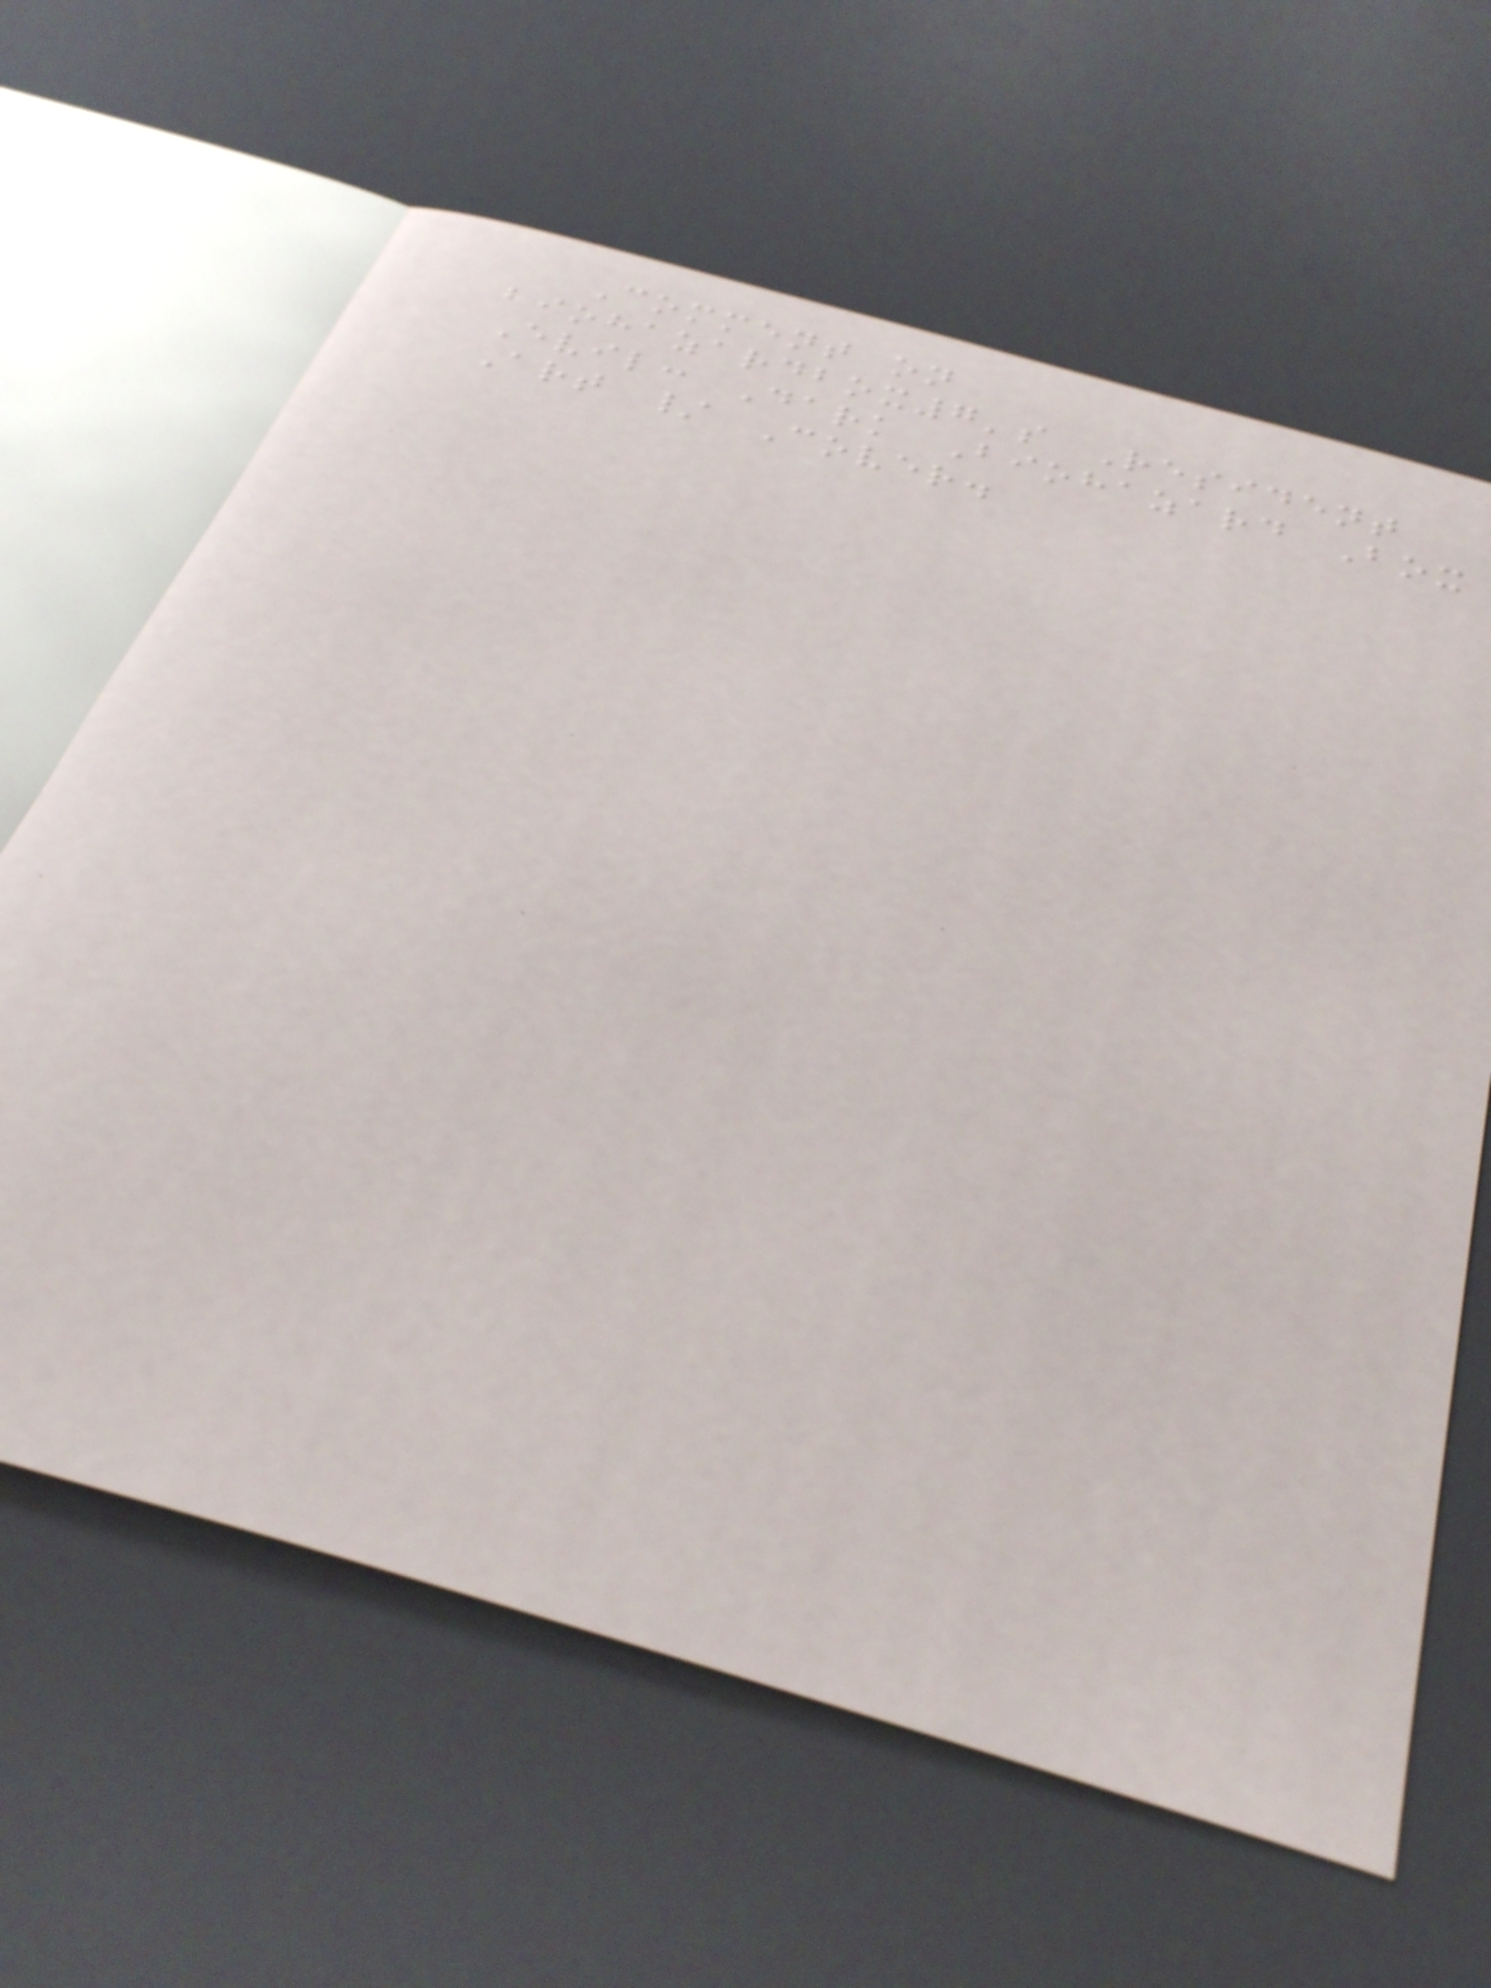Comment on
biohazardbox7's Resident
Evil: Dark Biohazard Box
Art / Cover.
